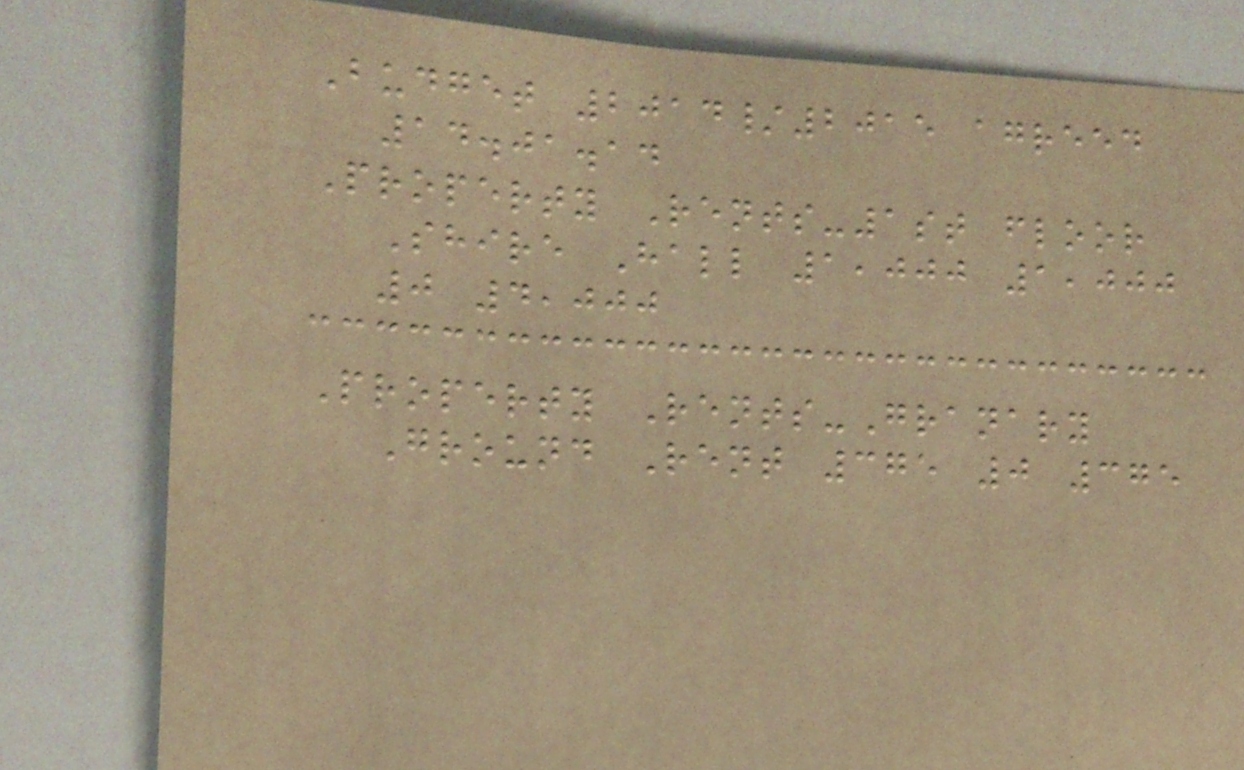Budget 2014/2015 agreed
14.01.14
Property Rents-1st floor
Shire Hall 1,000 1,000
0 4,000
Property Rents-Granary
Ground Rent 375 0 375
